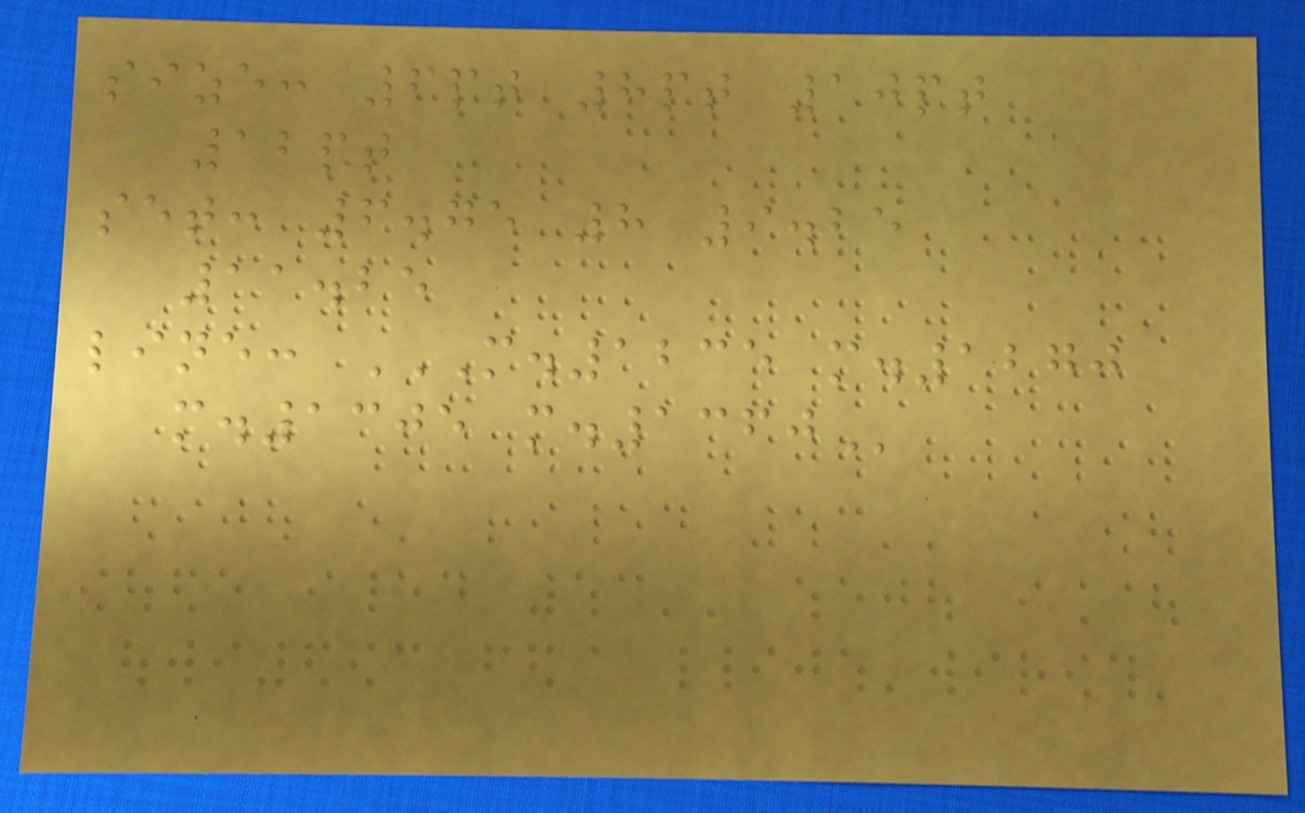size: 6pt 8pt 10pt
12pt
set: 6.75 8 9.25
11.25
line: M.1235 M.1270
M.1305 M.1360
